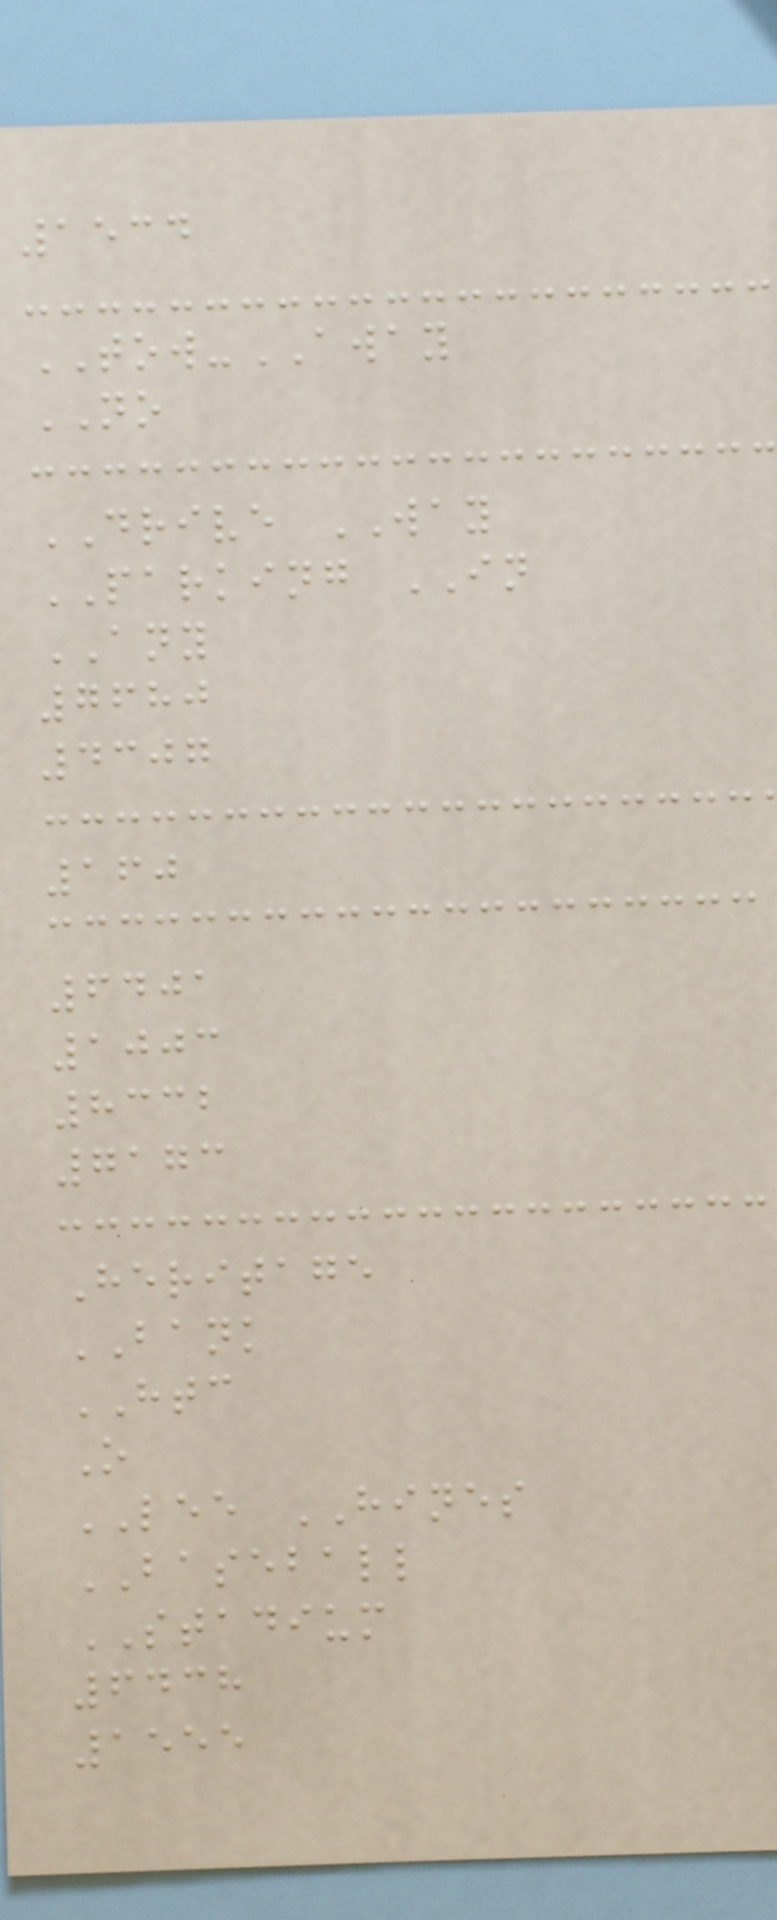1534
TOW-AWAY
NO
DRIVE WAY
PARKING IN
ANY
7680
4307
160
6401
1003
8332
7173
Heritage
BANK
HTC
O
LEE HINES
BASEBALL
STADIUM
6438
1555
